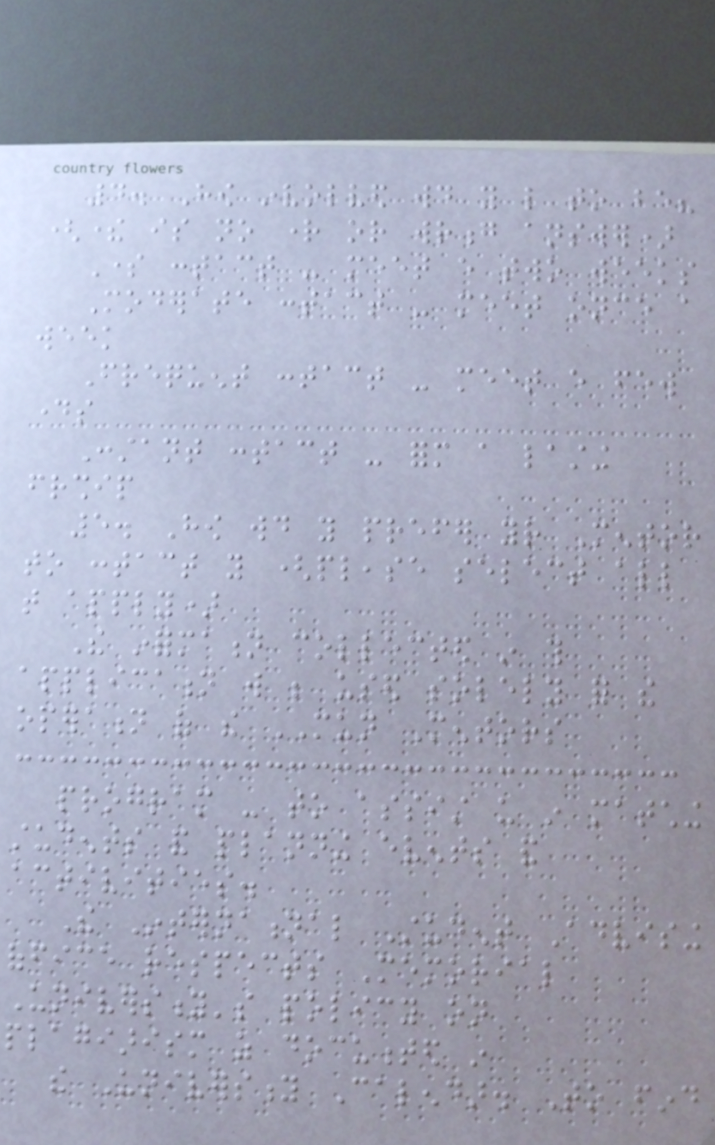4. How involved would you like to be?
(there is no right or wrong answer)
Some contact - meet every two weeks
Moderate contact - meet once a
week
Frequent contact - meet every few
days
Constant contact - form a lasting
friendship
5. How would you prefer your Mentor
to contact you (please select all
that apply)
The information collected in this
application will be used solely for the
operation of the MUN Mentors
program - to assist us in matching
students and planning events and
activities.
The International Student Advising
office respects Memorial
University's policy on
plagiarism as documented in
the University Calendar. To find
